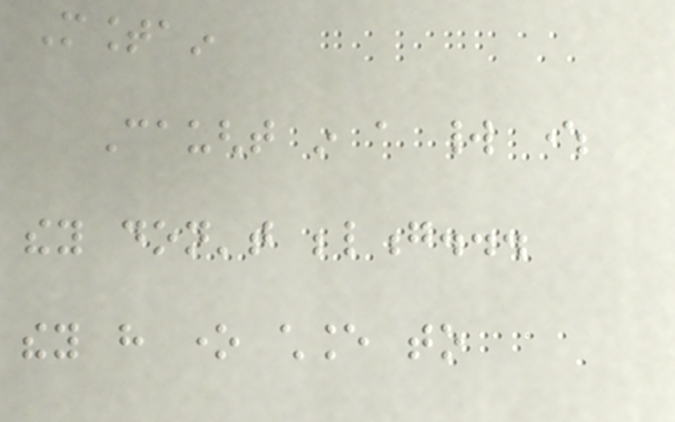Mountain
Caught in a world where
they don't belong...
they have one chance to
